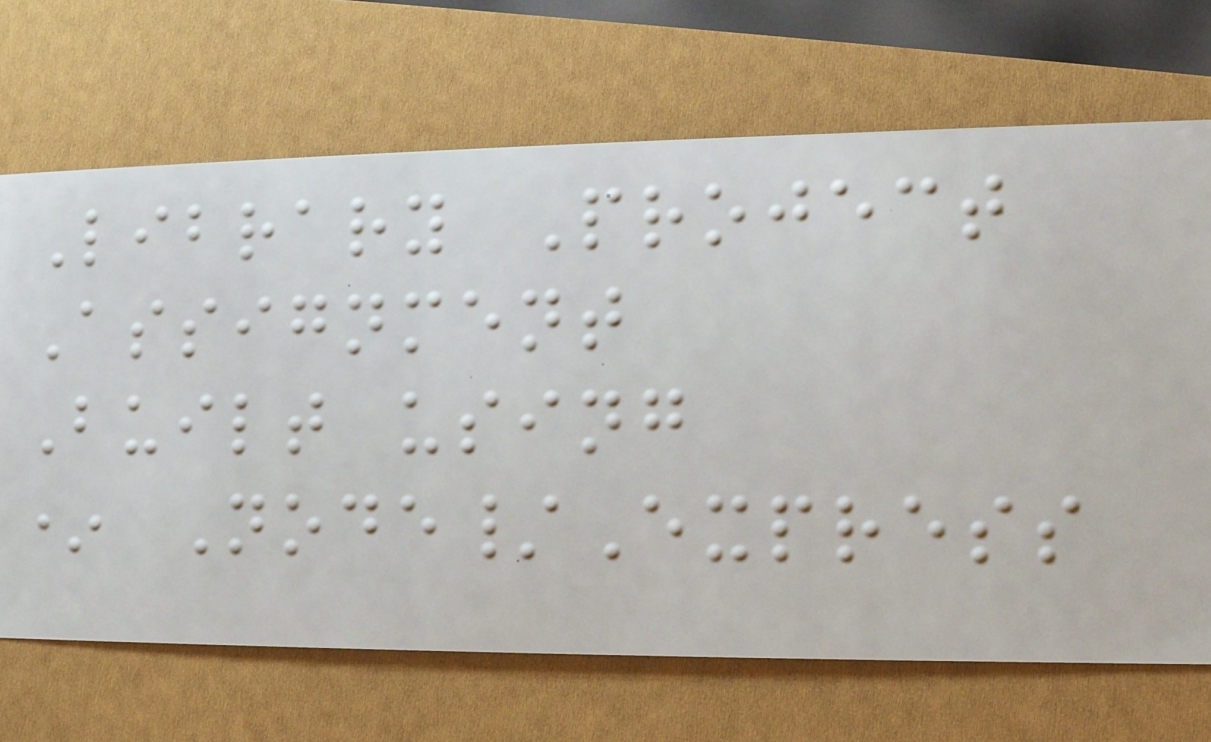Library Project
Assignment
Built using
* Node/Express
